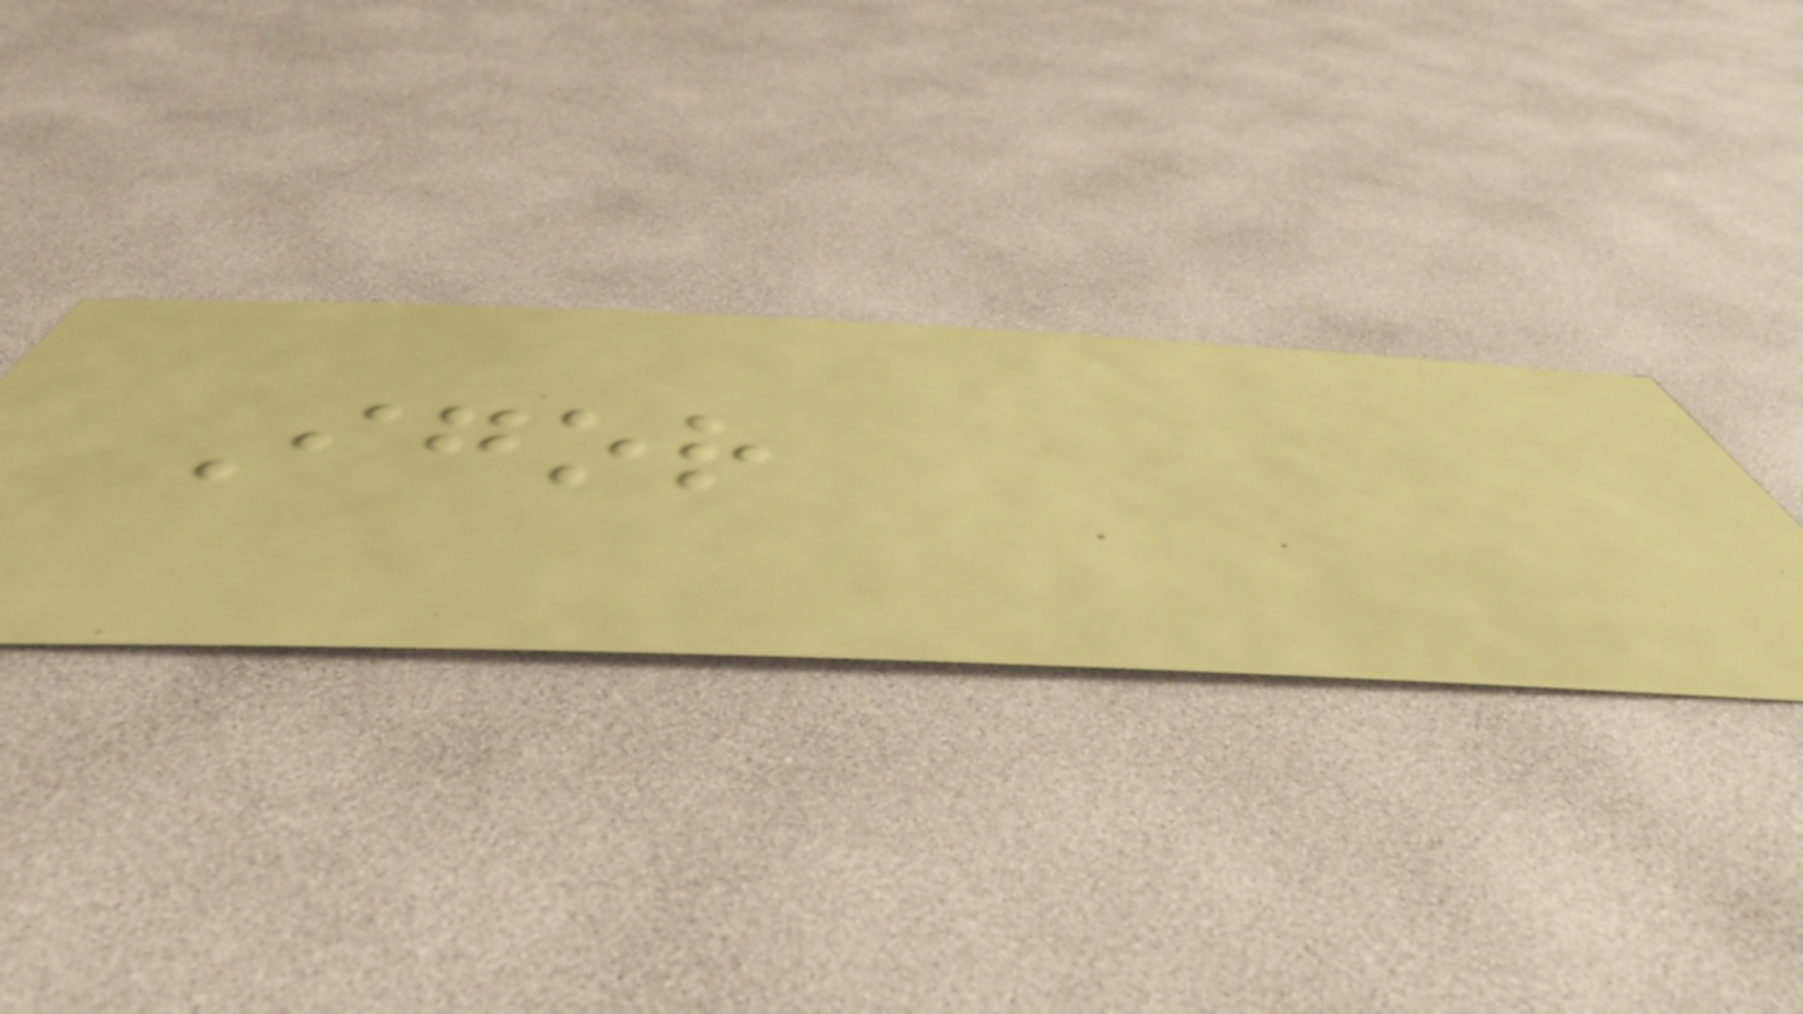Igor
